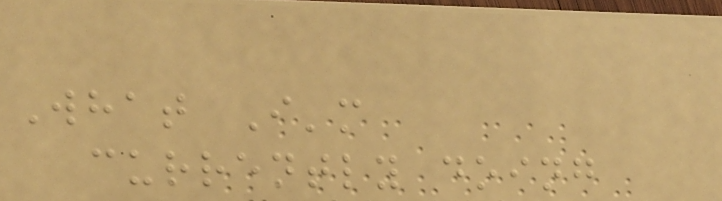What I'm
currently doing
